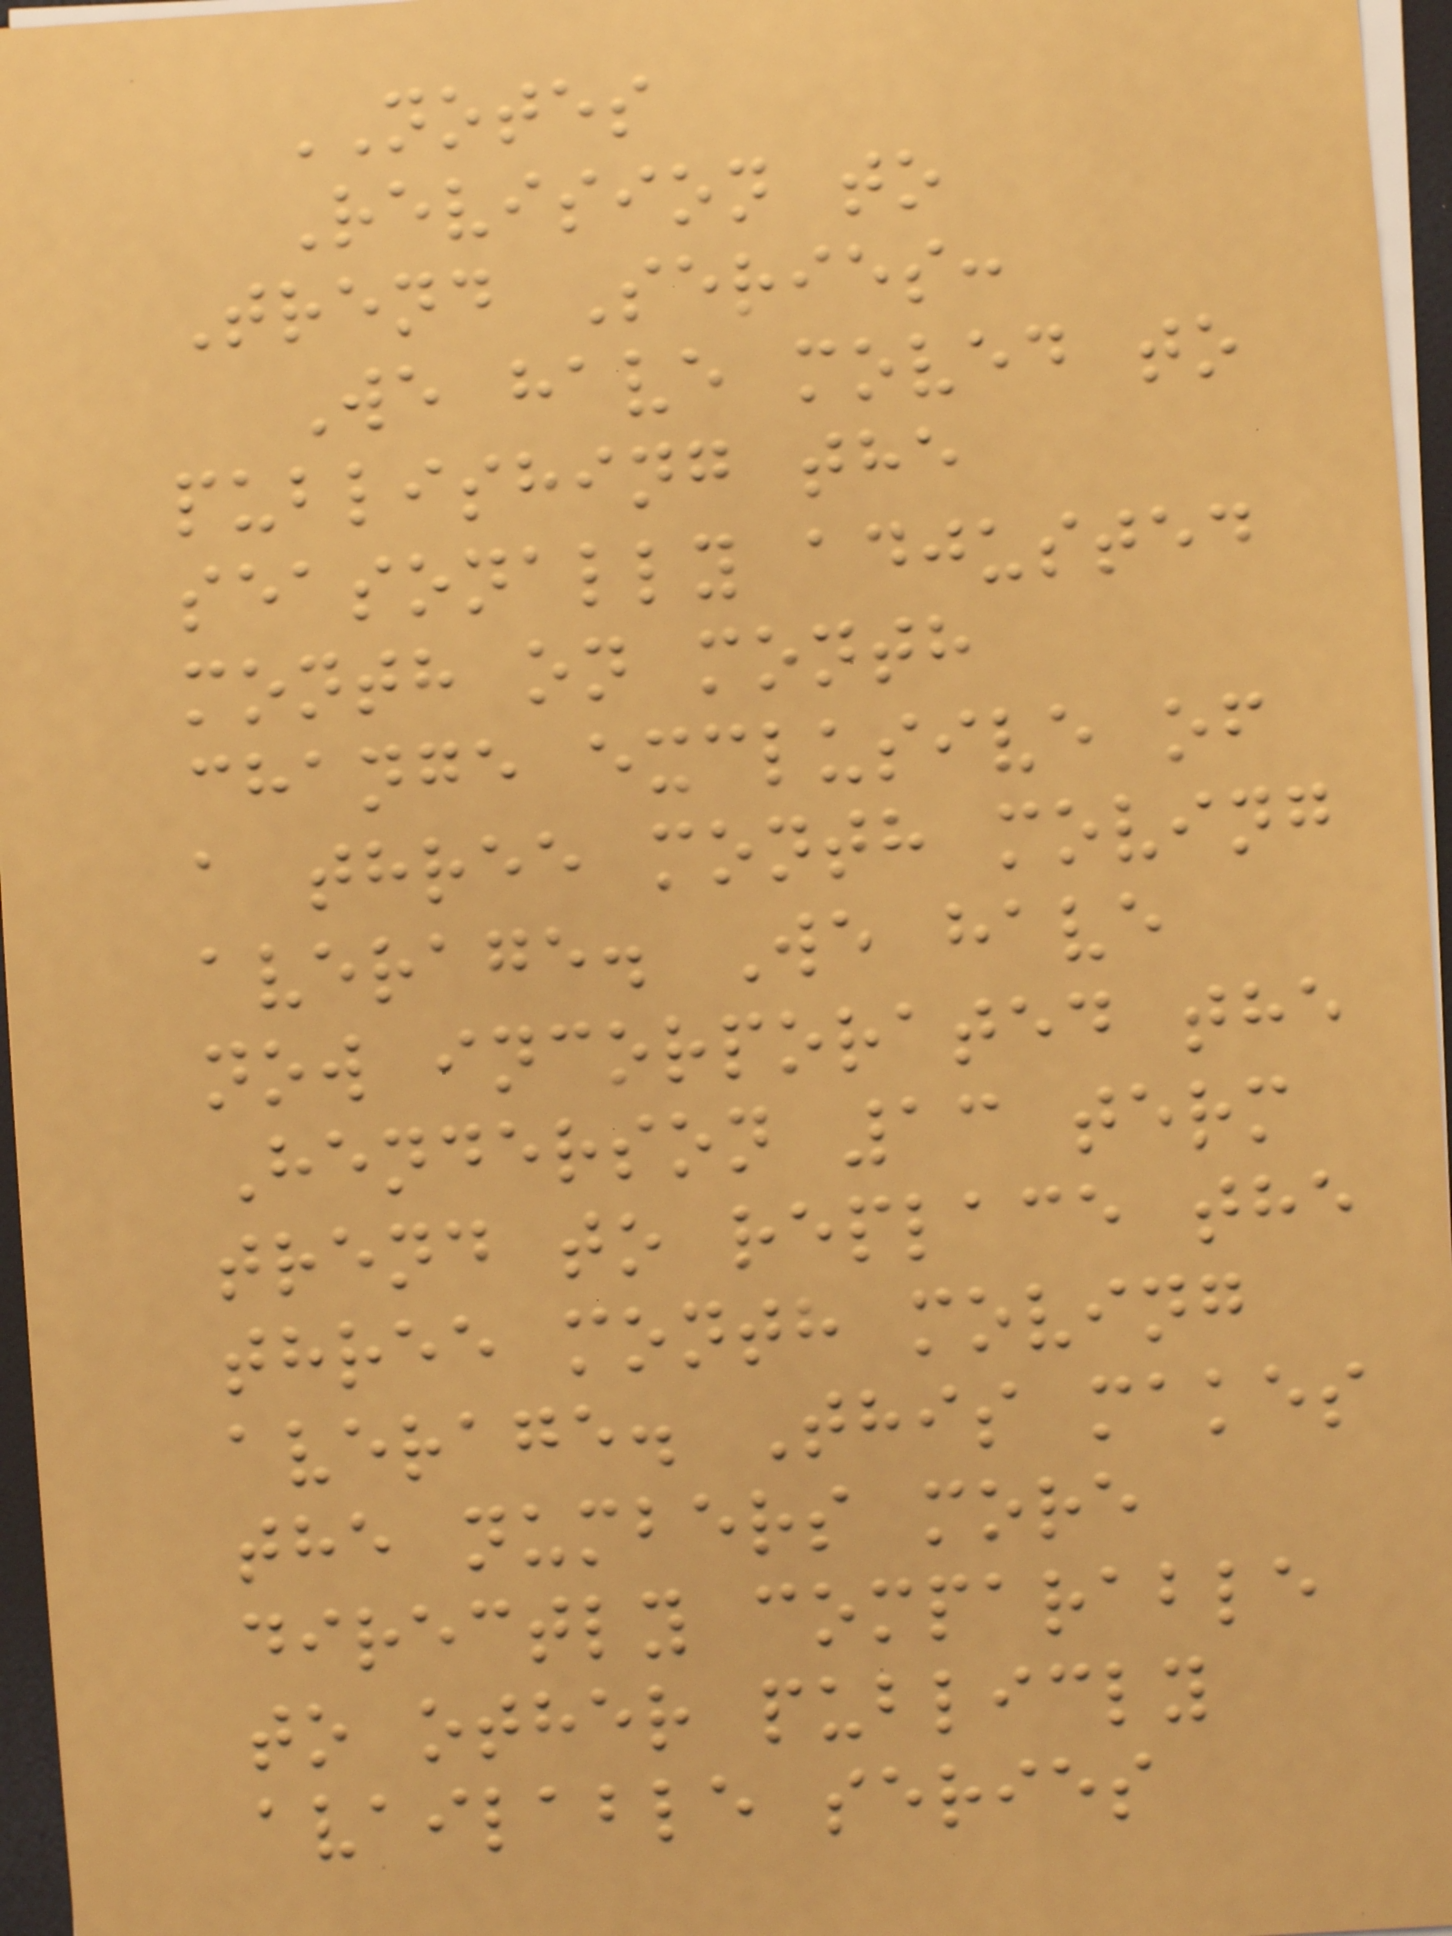NOTES
Revision to
Trend Series:
We have moved to
publishing the
seasonally adjusted
month on month
change exclusive of
a three month moving
average. We have
now incorporated the
Henderson 13 term
trend to replace the
three month moving
average. This makes
the numbers more
directly comparable
to other publicly
available series
